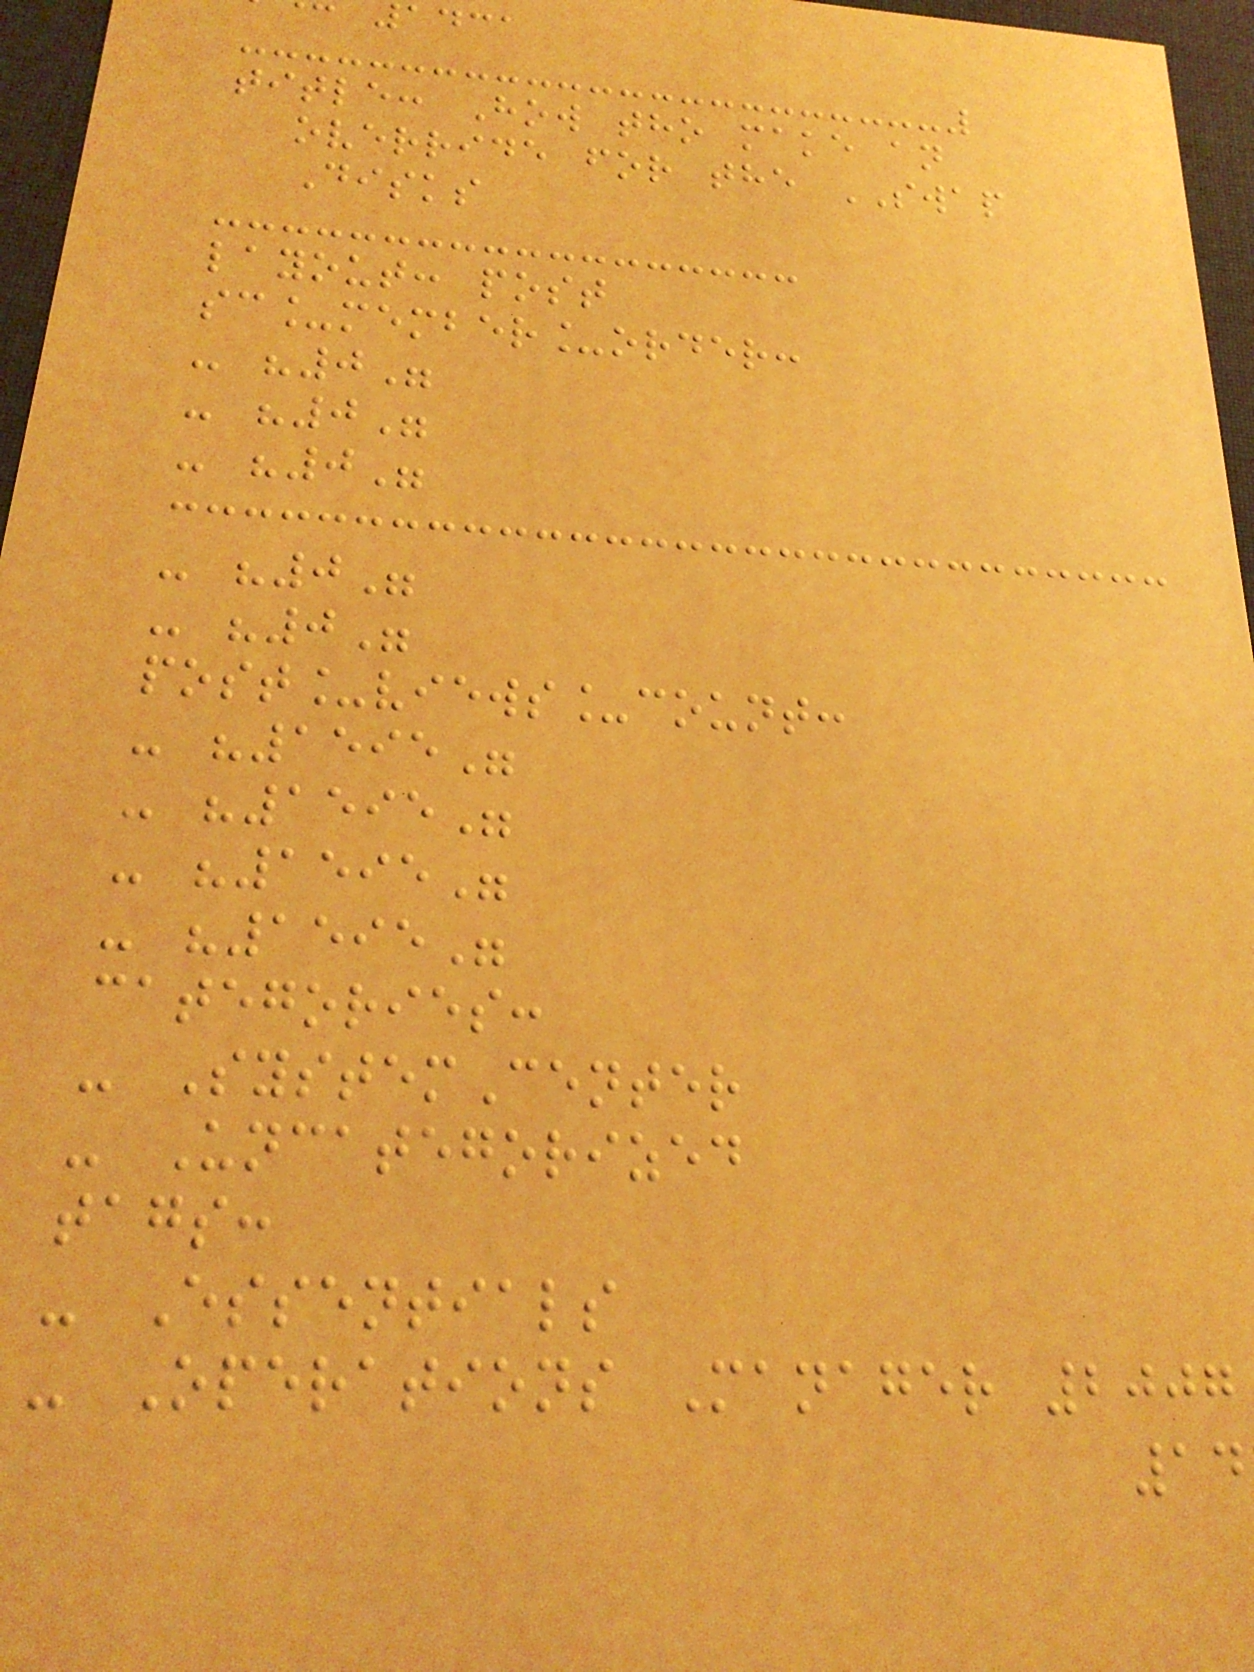adca
title: How tho make an
override for the SWAP
Disks
layout: post
sc_member_order:
- "0"
- "0"
- "0"
- "0"
- "0"
post_views_count:
- "1595"
- "1595"
- "1595"
- "1595"
categories:
- SystemCenter
- Uncategorized
tags:
- Essentials
- Operations Manager 2007
